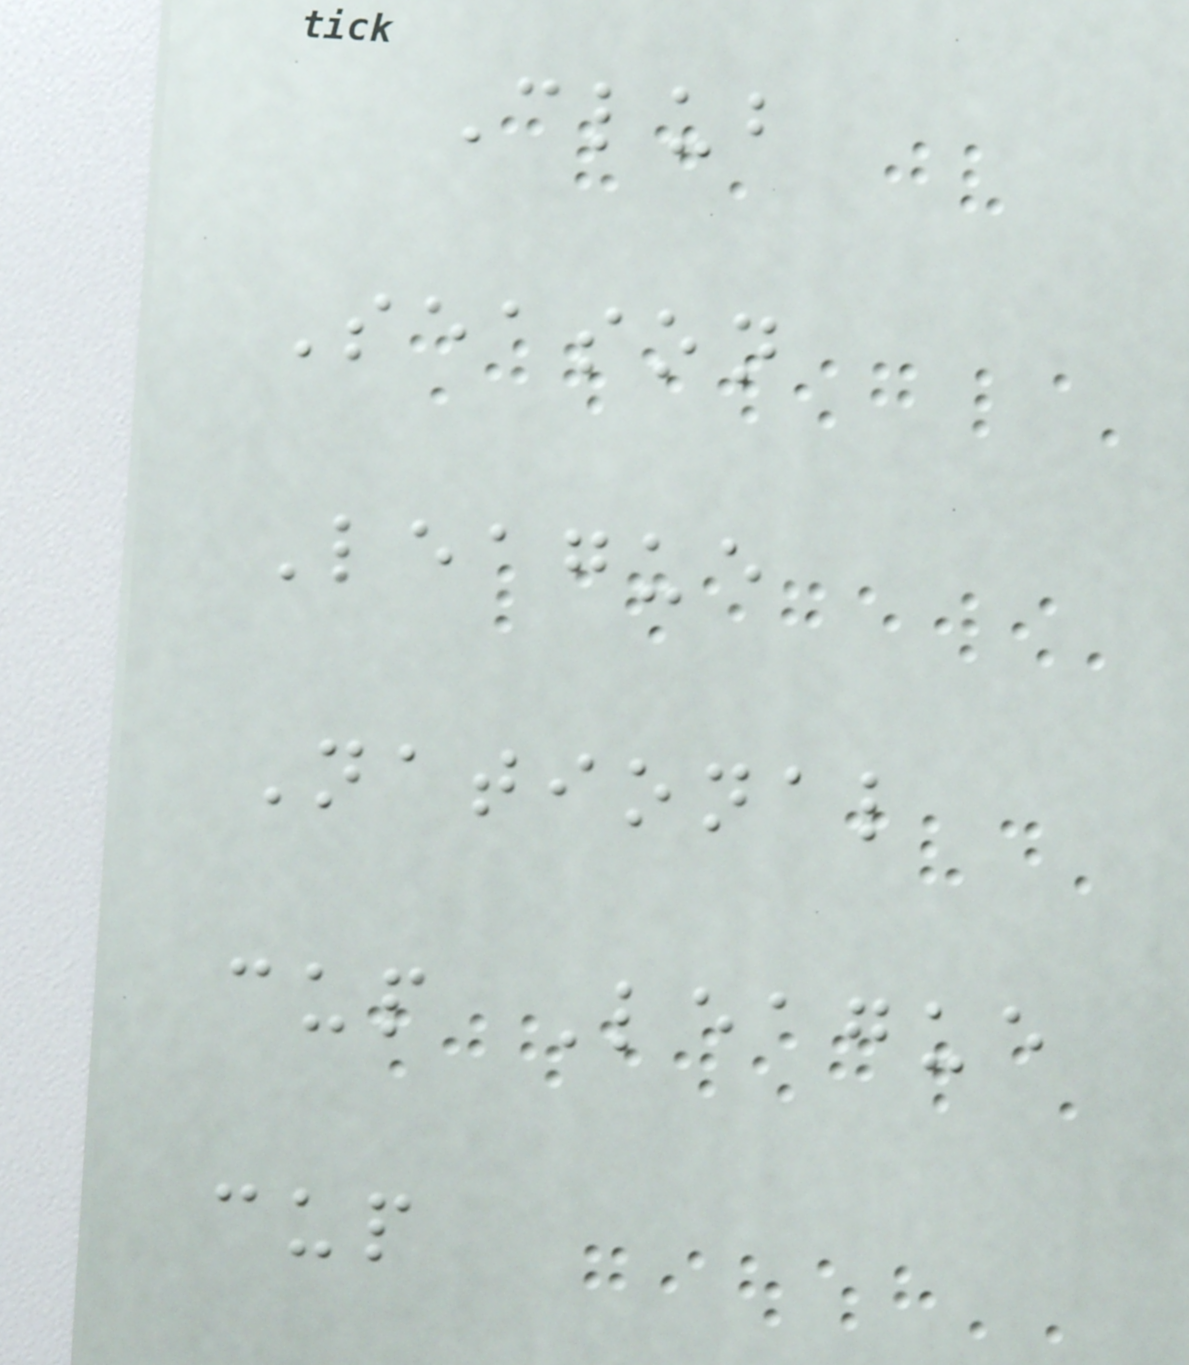Club
Season
League
National
cup League
cup
